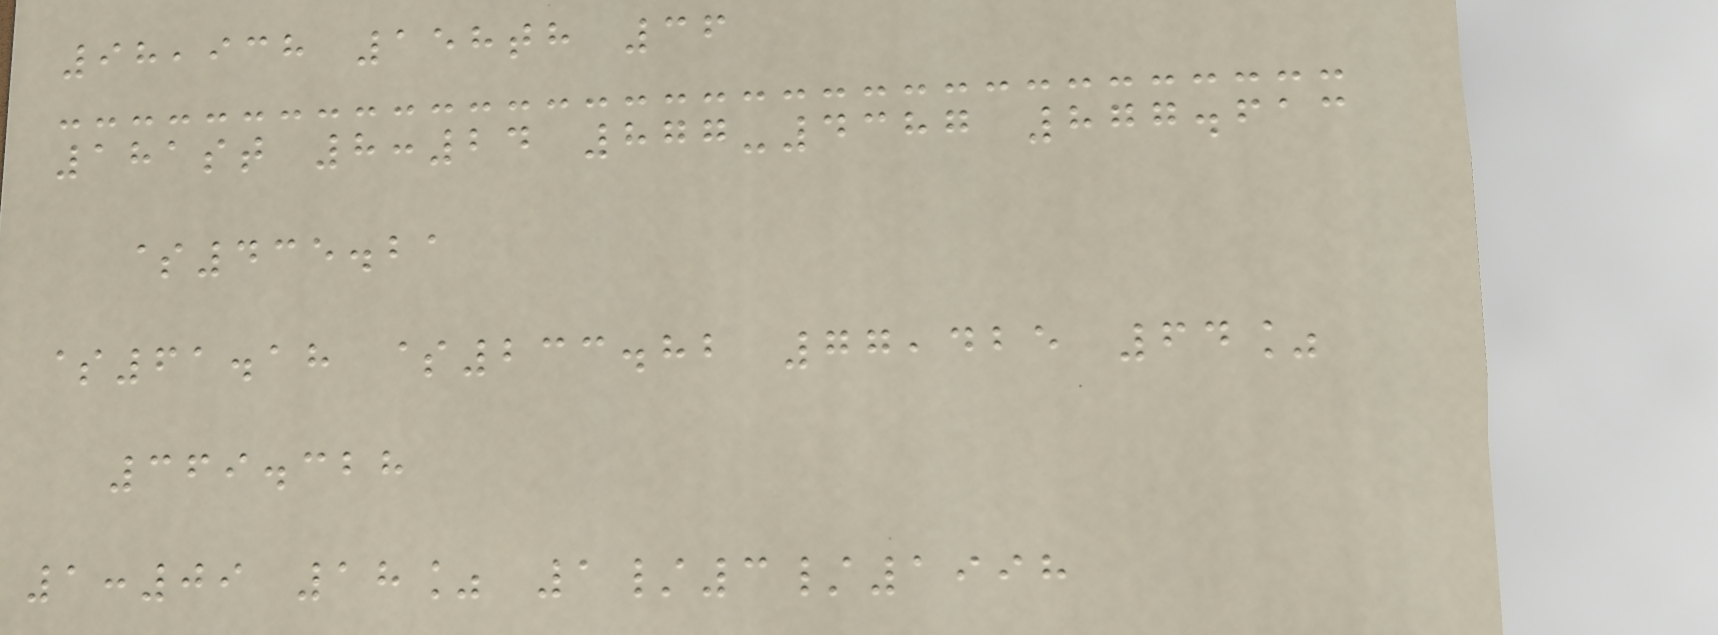98,938 158th 36
181st 8:24 877-4387 877.613
$435.21
$61.18 $233.82 77,425 64%
369.328
1:09 18% 1/3/1998
